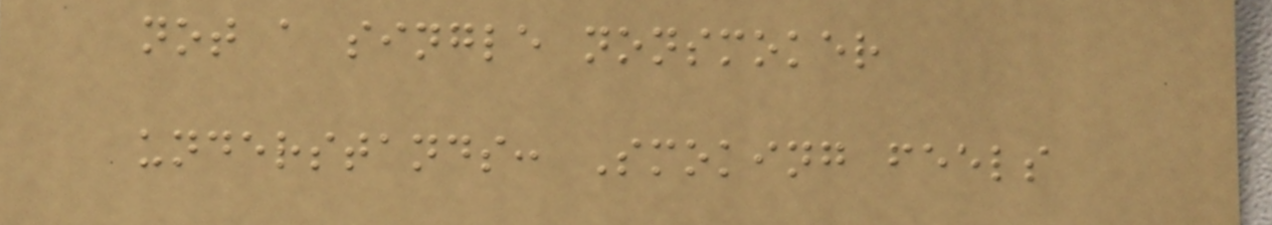not a single nonsmoker
understands: Smoking feels
